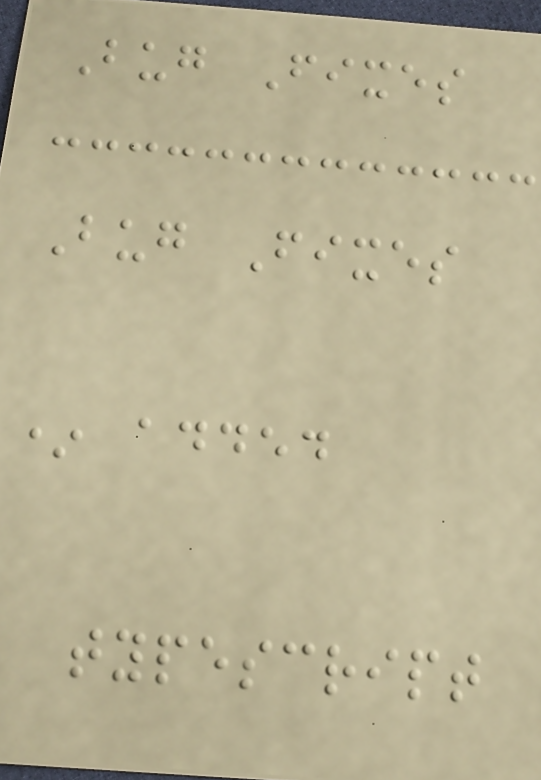Bug Fixes
Bug Fixes
* added
typescript
